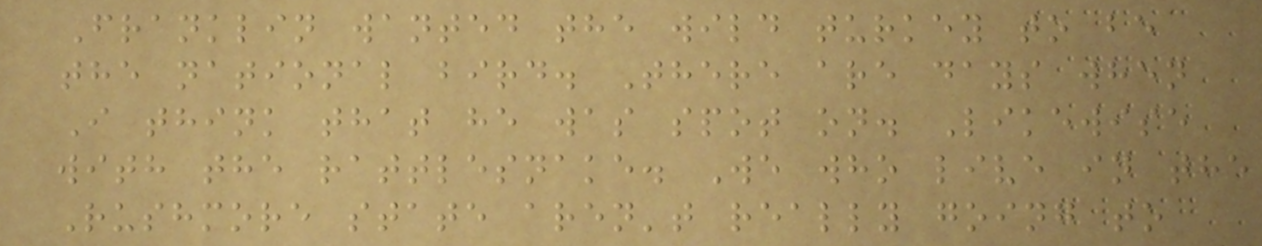Franklin wanted the wild turkey to be
the national bird. There are days when
I think that he was spot on. Likewise
with the rattlesnake. We who live in the
Rushmore state aren't really going to
